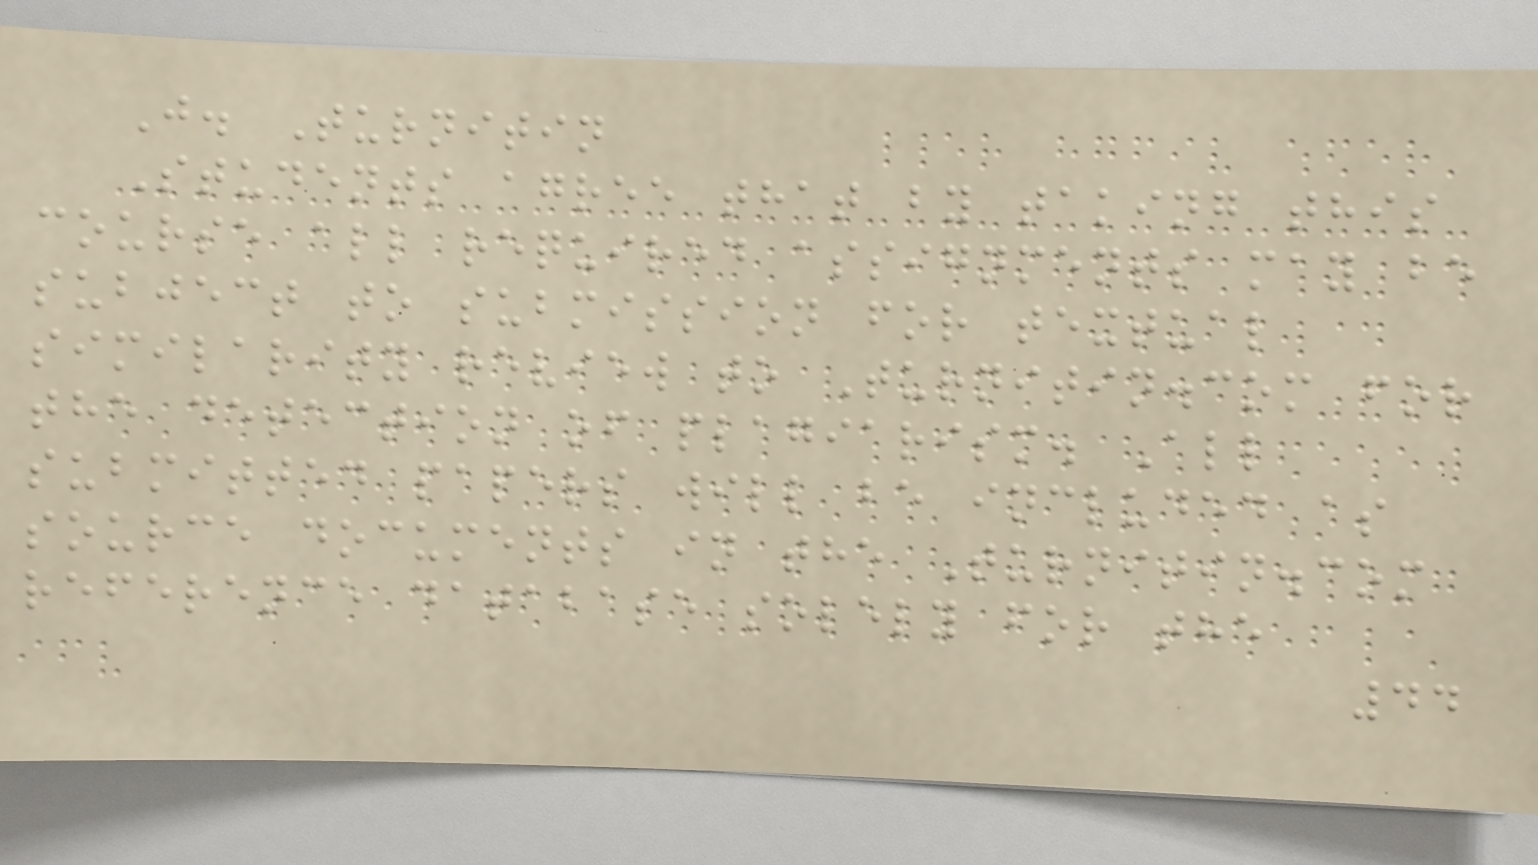J. Turnitin
Students agree that by taking this
course all required assignments may be
subject to submission for textual
similarity review to Turnitin.com for
the detection of plagiarism. All
submitted papers will be included as
source documents in the Turnitin.com
reference database solely for the
44
